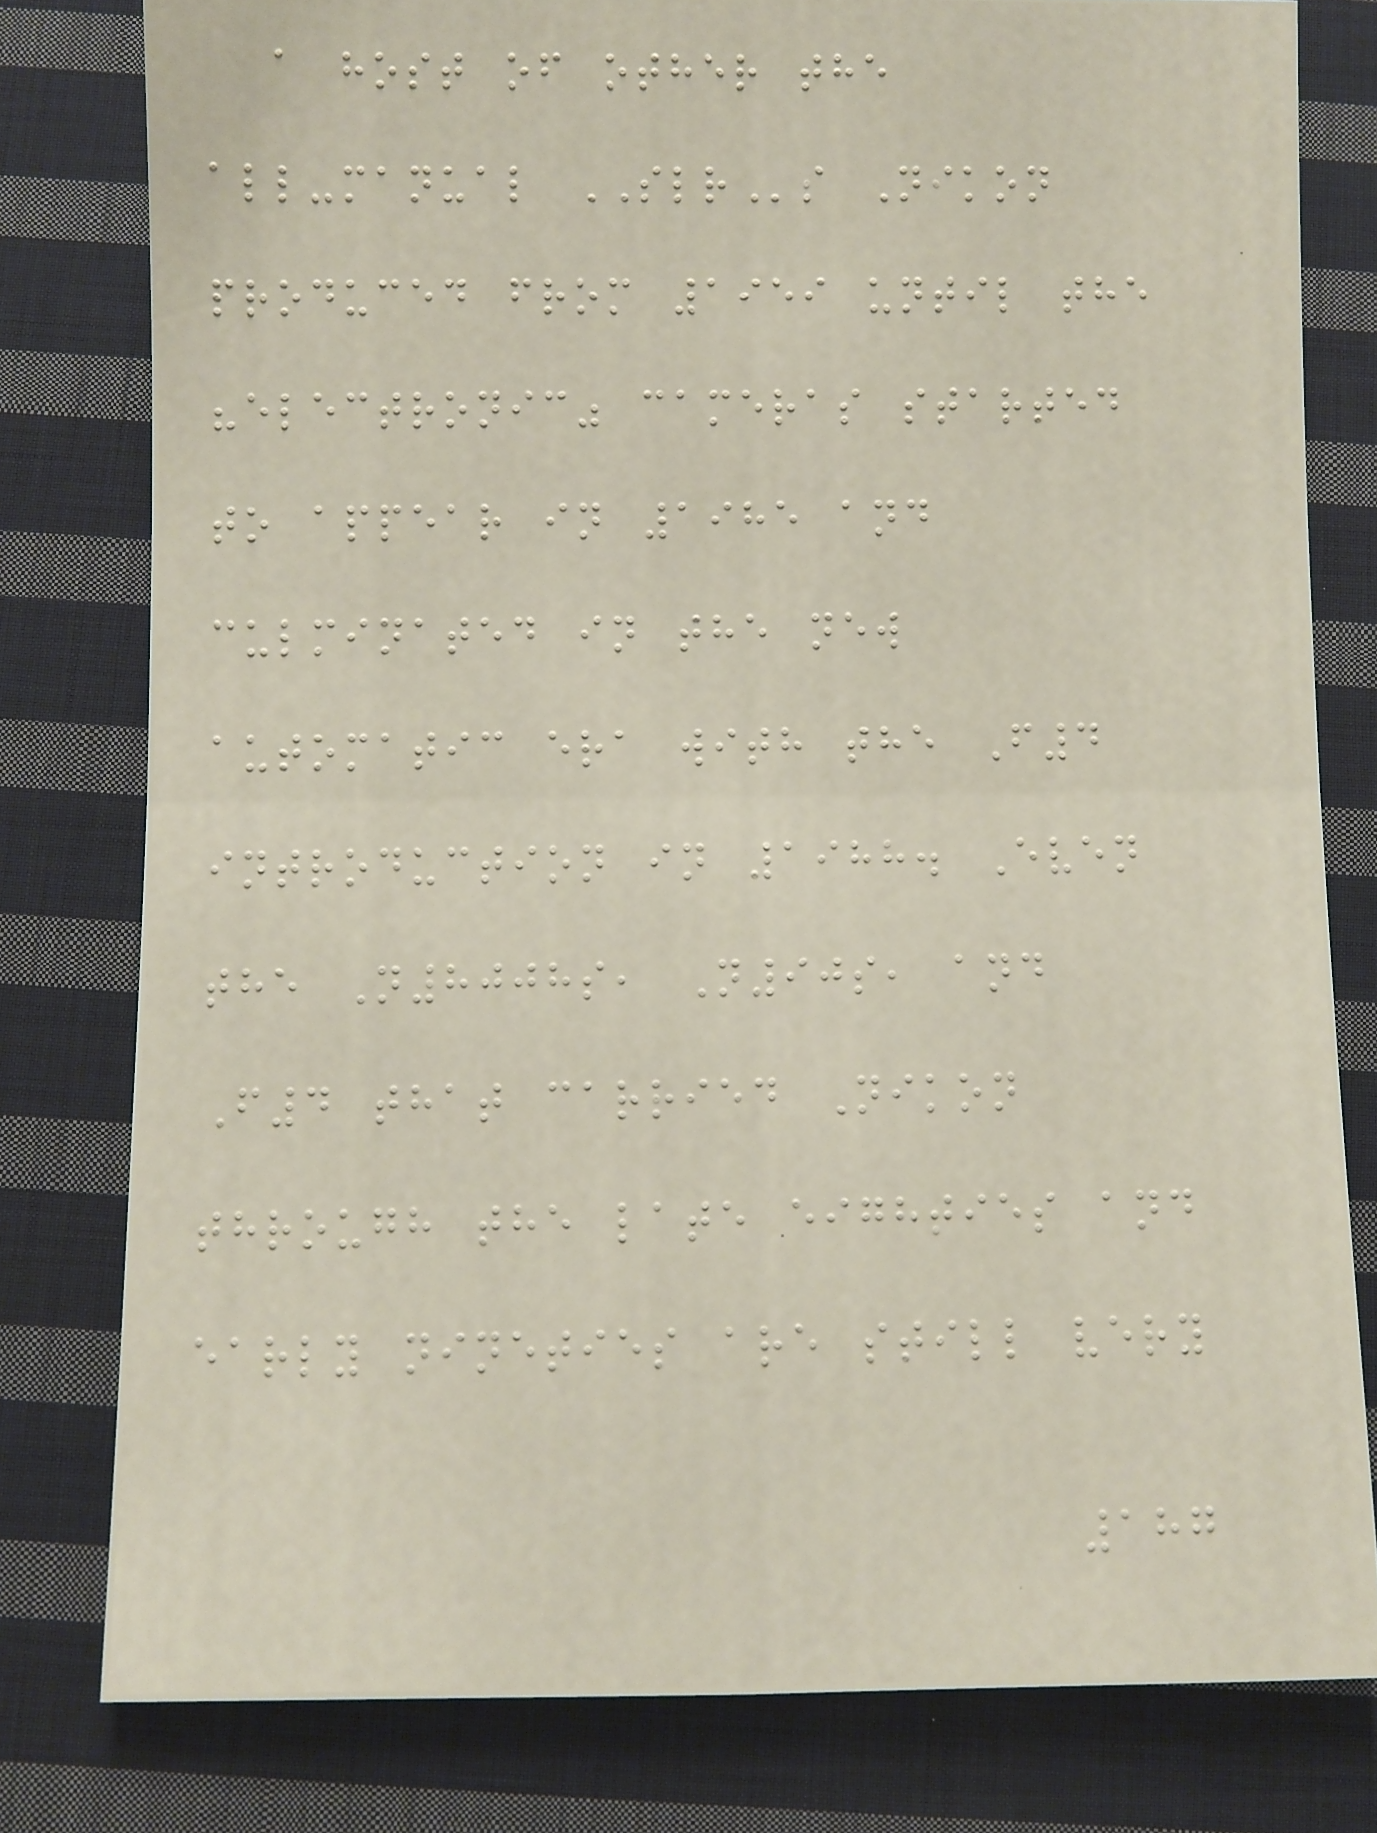a host of other the
all-manual SLRs Nikon
produced from 1959 until the
"electronic" cameras started
to appear in 1985 and
culminated in the new
automatic era with the F4
introduction in 1988. Even
the N8008s, N90s, and
F4 that carried Nikon
through the late eighties and
early nineties are still very
187
